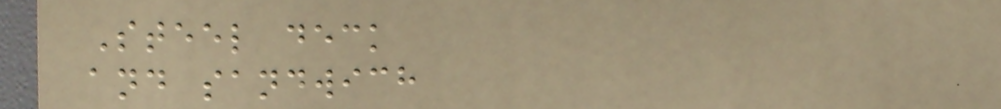Steel deck
and sandwich
